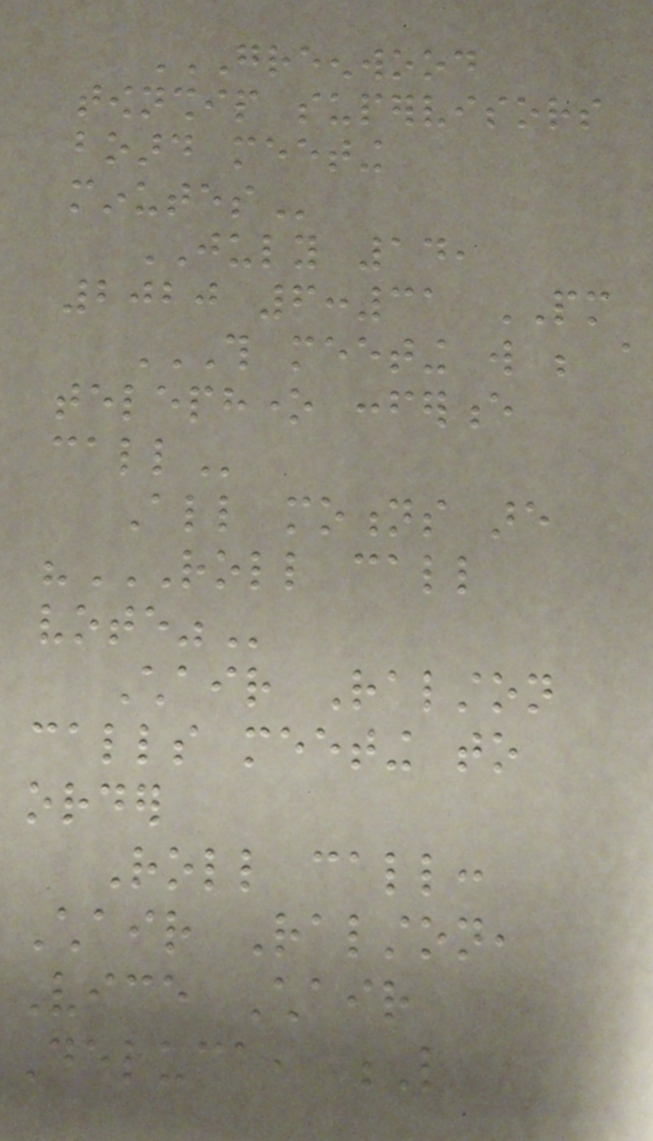GREENWOOD
TOWNSHIP SUPERVISORS
BOARD MEETING
MINUTES
JULY 14,
2020 6:31 PM
THIS MEETING WILL BE A
TELEPHONE CONFERENCE
CALL
All motions are
"ROLL CALL
VOTE"
Chair Ralston
calls meeting to
order
Roll call:
Chair Ralston,
Vice Chair
Deluca, L
